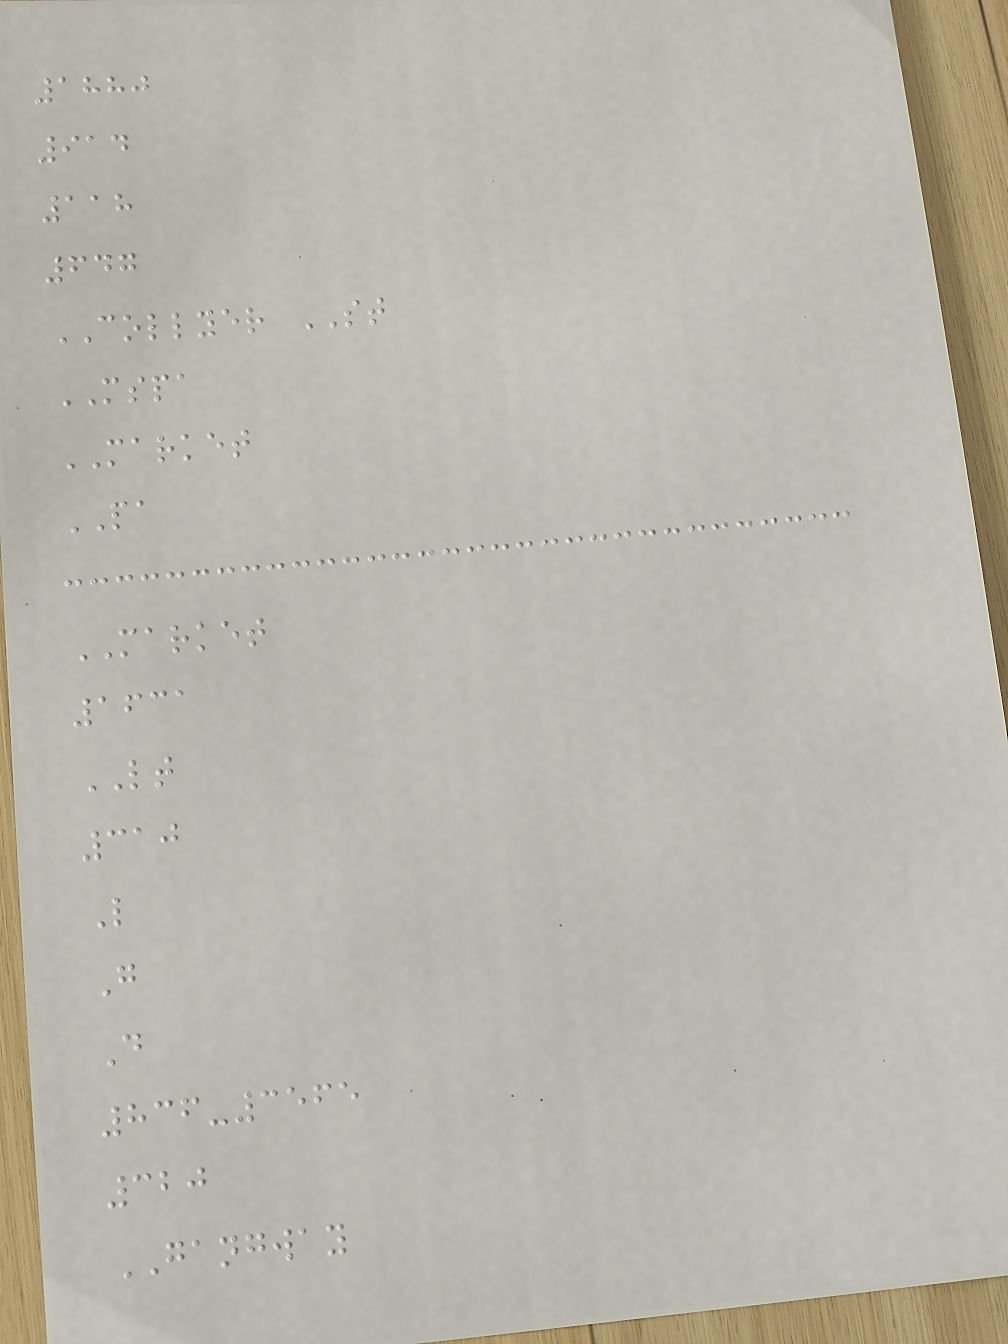1880
914
118
647
COLLYER ST
MSPA
MARKET
PA
MARKET
1631
LT
310
L
G
D
836-3565
320
GANGWAY
